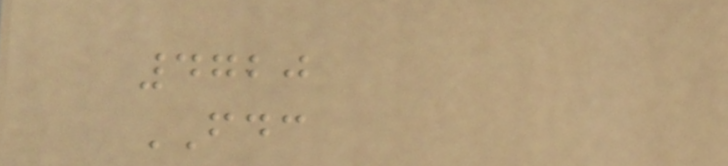4720
FDC
